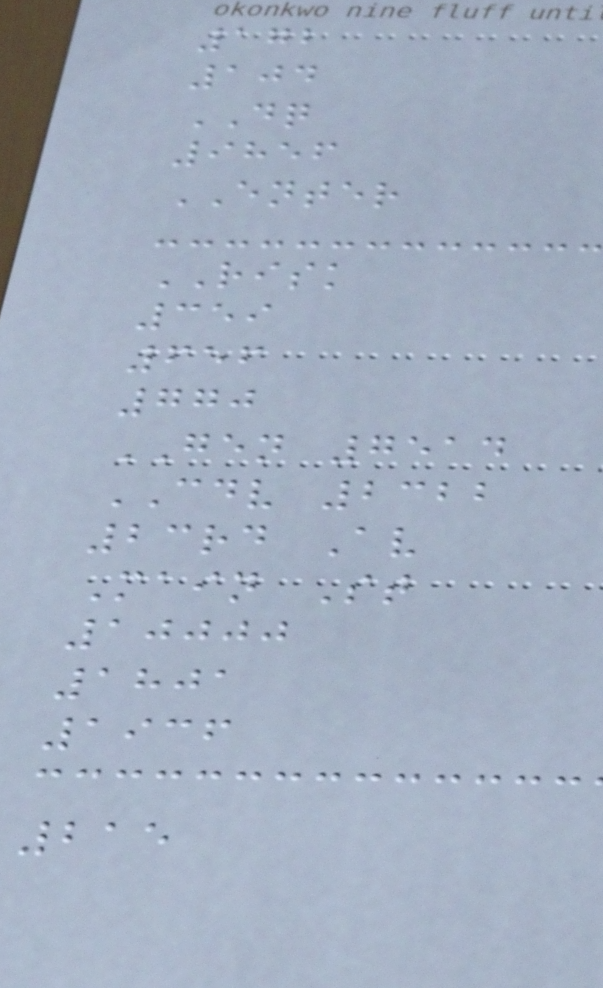172
104
DQ
9856
ENTER
RISK
359
656
770
GEN 7514
CDV 2322
23rd Av
Main St
10000
1801
1936
215
